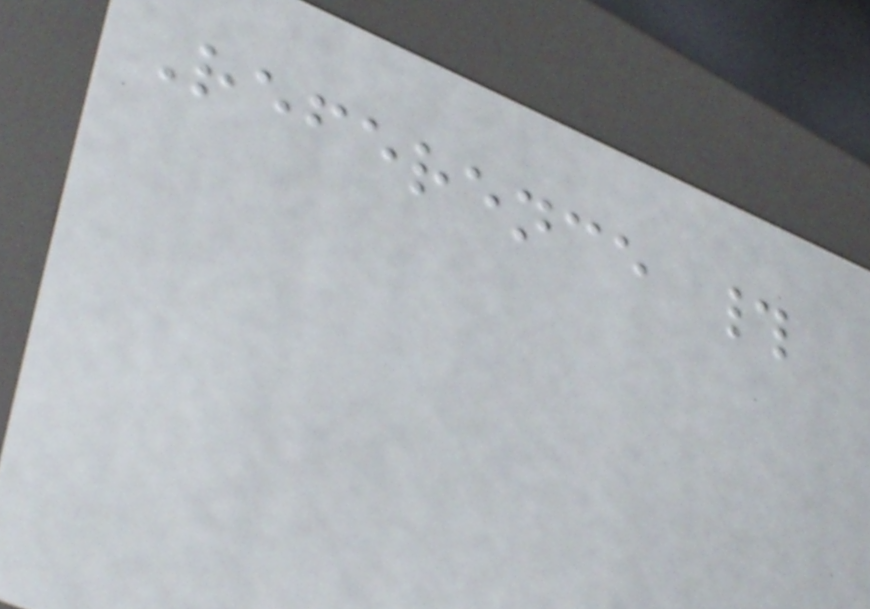Reference #
